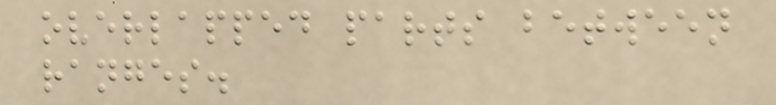overlapped parts between
ranges.
